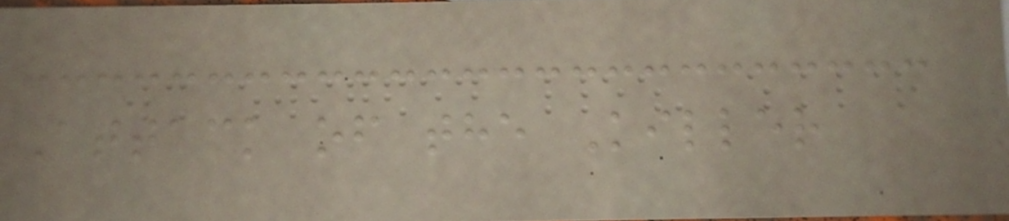Attack of the Killer
